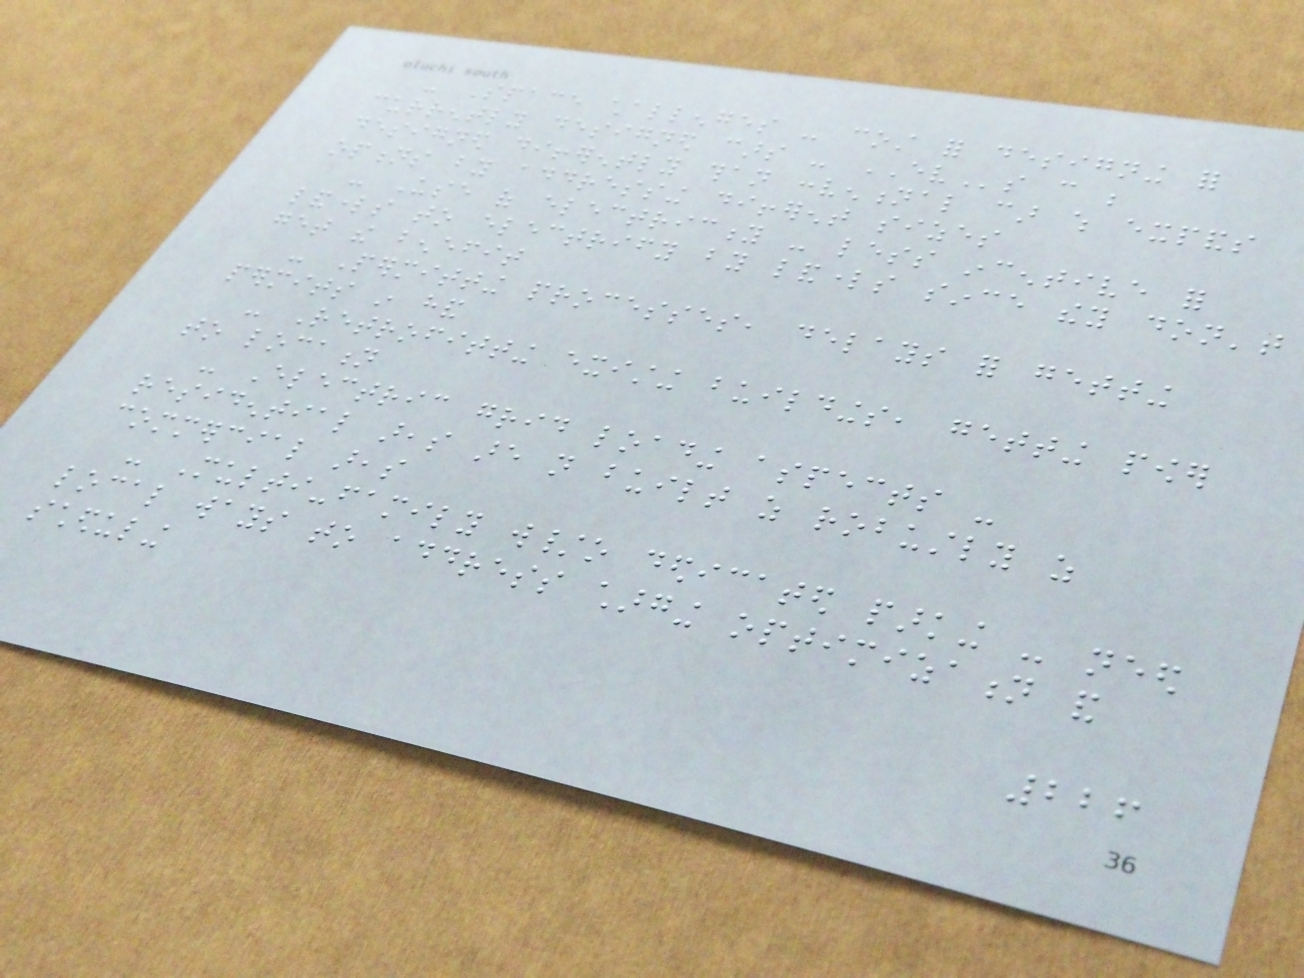- Space challenges - cost for designing for
currently designed cars - EVs can be
designed differently than conventional car which expands
options by addressing different sizes
- Use of electricity - less incentive for
landlords to electrify by landlords since they don't
get the benefit
- Permitting processes, delays for getting
permits in hand
- Retrofitting existing buildings, getting power
to location
- Electric grid loading aspects -
residential areas are not built as robustly as
commercial areas
- Multi-family w/o dedicated parking - need
local ways to address charging optimization and
scheduling
226
